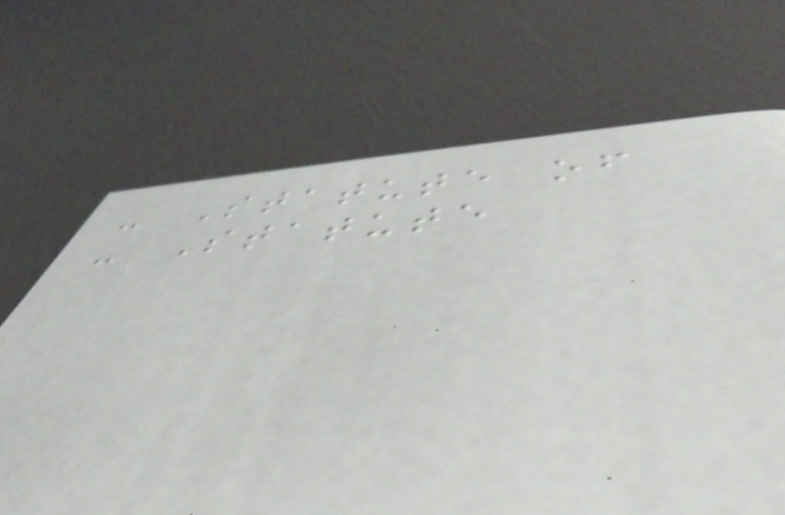- Statute of
- Statute
